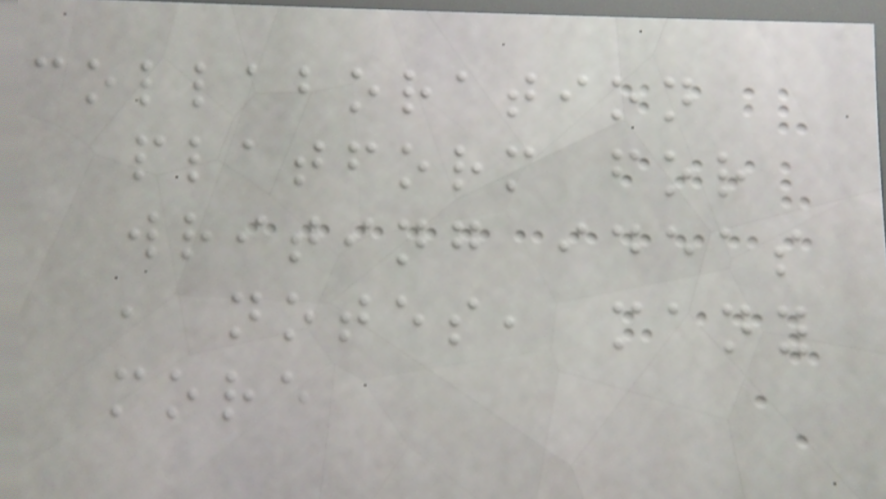collaboration
platform for
writing ideas
, notes, many
more
